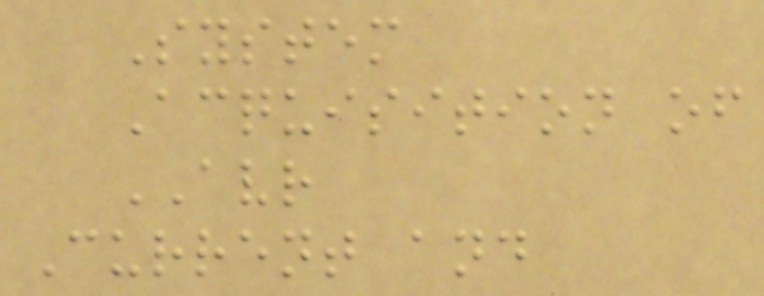System
Acquisition of
AVR
Current and
